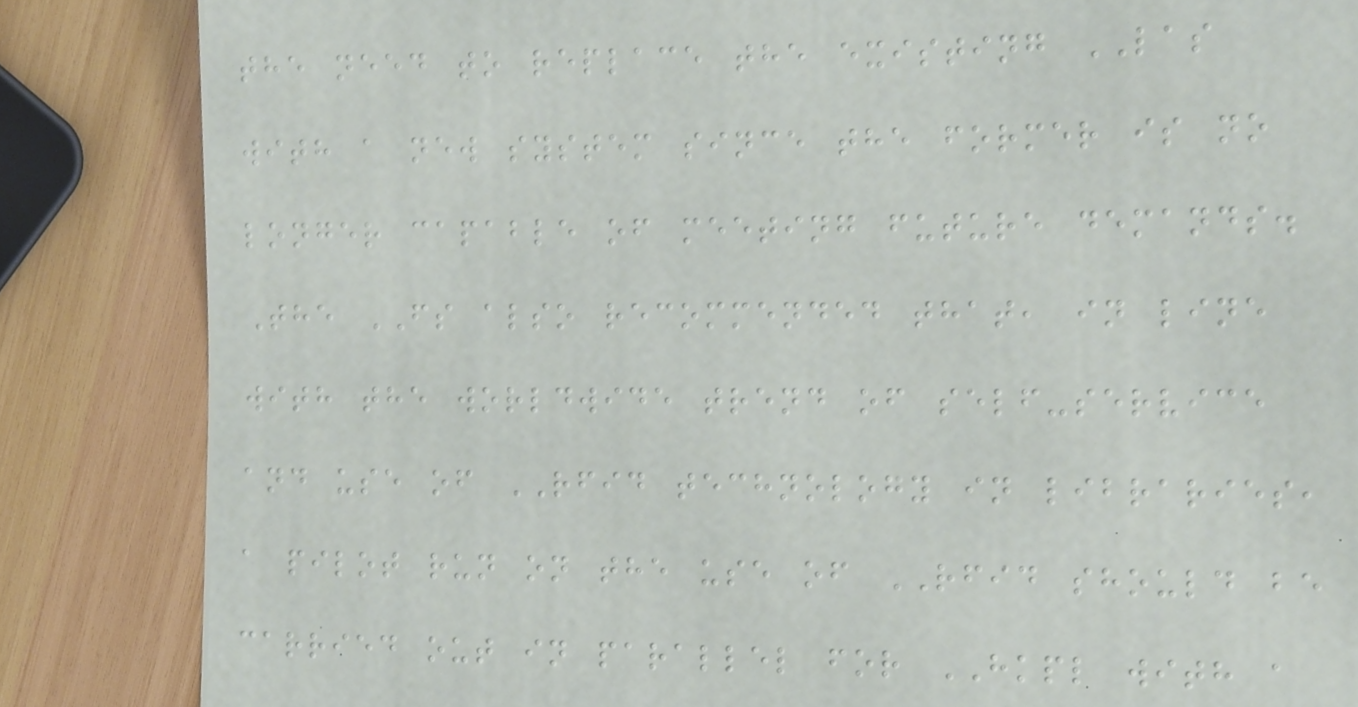the need to replace the existing LAS
with a new system since the former is no
longer capable of meeting future demands.
The FS also recommended that, in line
with the worldwide trend of self-service
and use of RFID technology in libraries,
a pilot run on the use of RFID should be
carried out in parallel for HKPL with a
